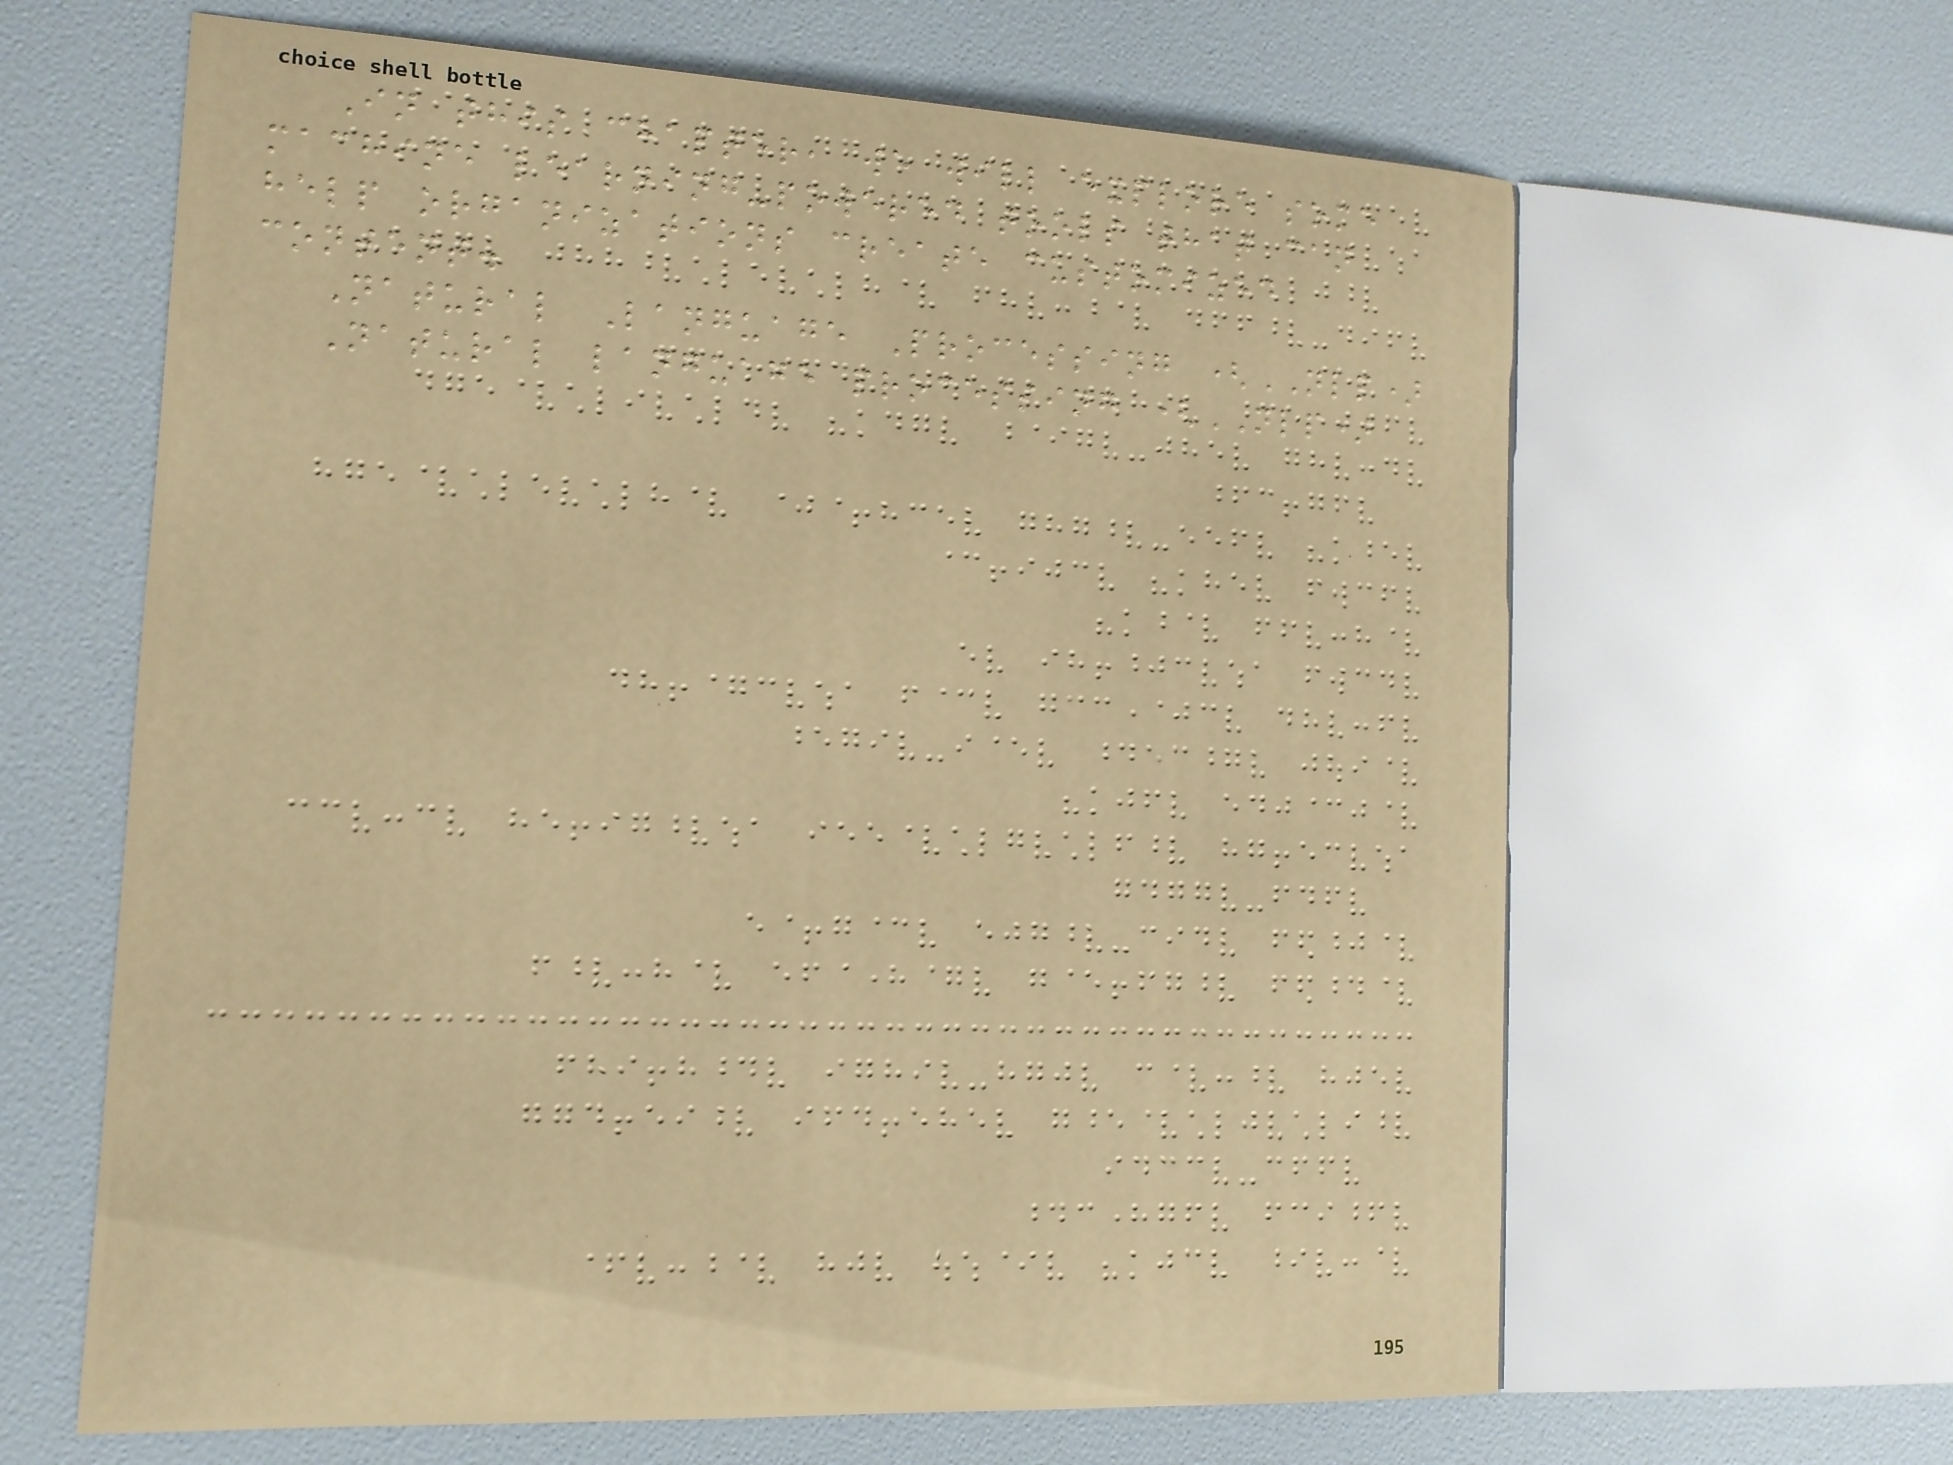In this chapter, we will explore some
machine learning-powered tools that can
help organizations create customized
content.
Natural Language Processing (NLP)
Natural language processing (NLP)
